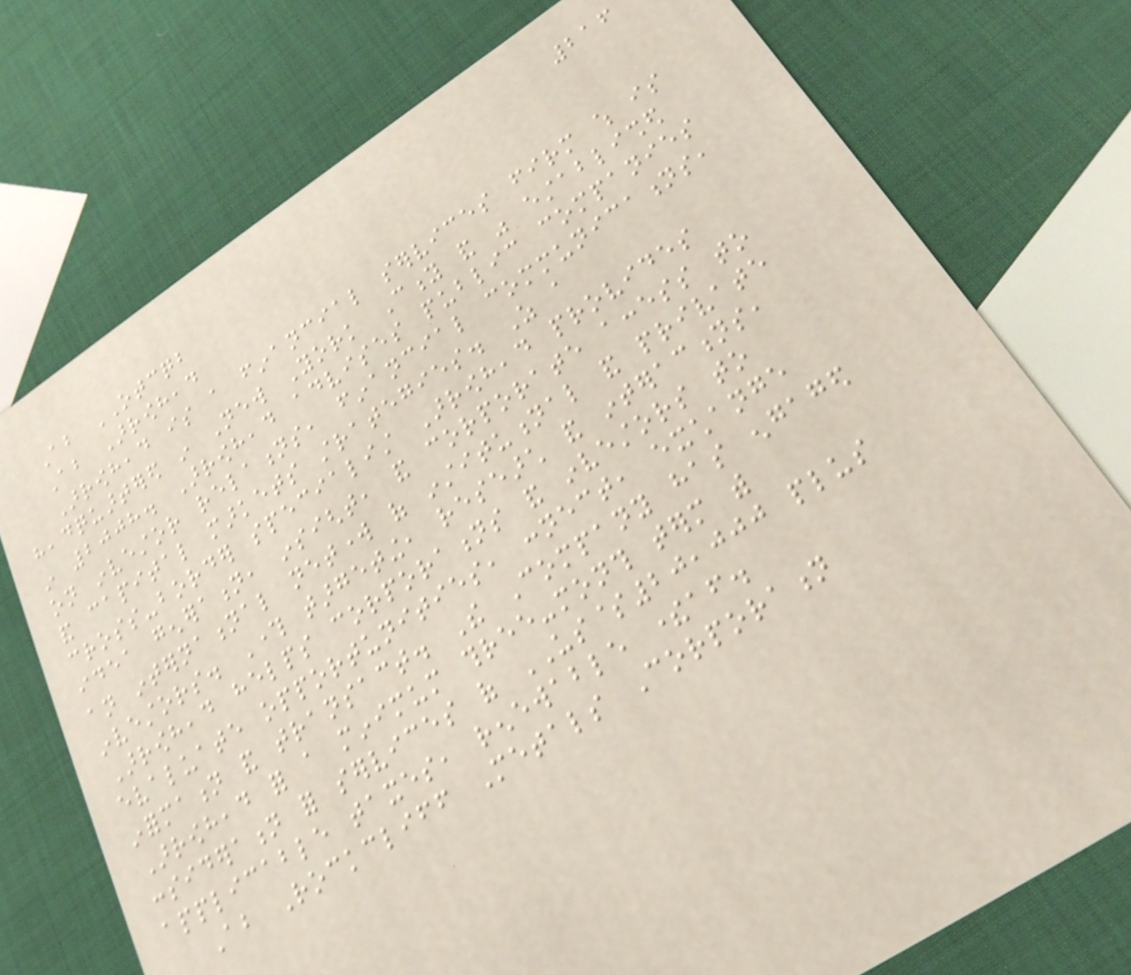216
About OTCQB
About Arrowhead
Arrowhead is a financial services firm which is
headquartered in New York City and was established
in 2008. Arrowhead advises public companies
on investor relations, financial communications,
and capital markets strategies. As a
cross-border specialist Arrowhead provides
idea generation, insight, and corporate access to
an international network of institutional and private
investors. Through targeting, research and interactions,
Arrowhead helps corporations and investors to
evaluate opportunities, connect, exchange
information and transact. The Company has engaged
Arrowhead for a minimum three-month term with
consideration for services of US$20,000 plus
applicable taxes, renewable thereafter.
About Rockcliff Metals Corporation
